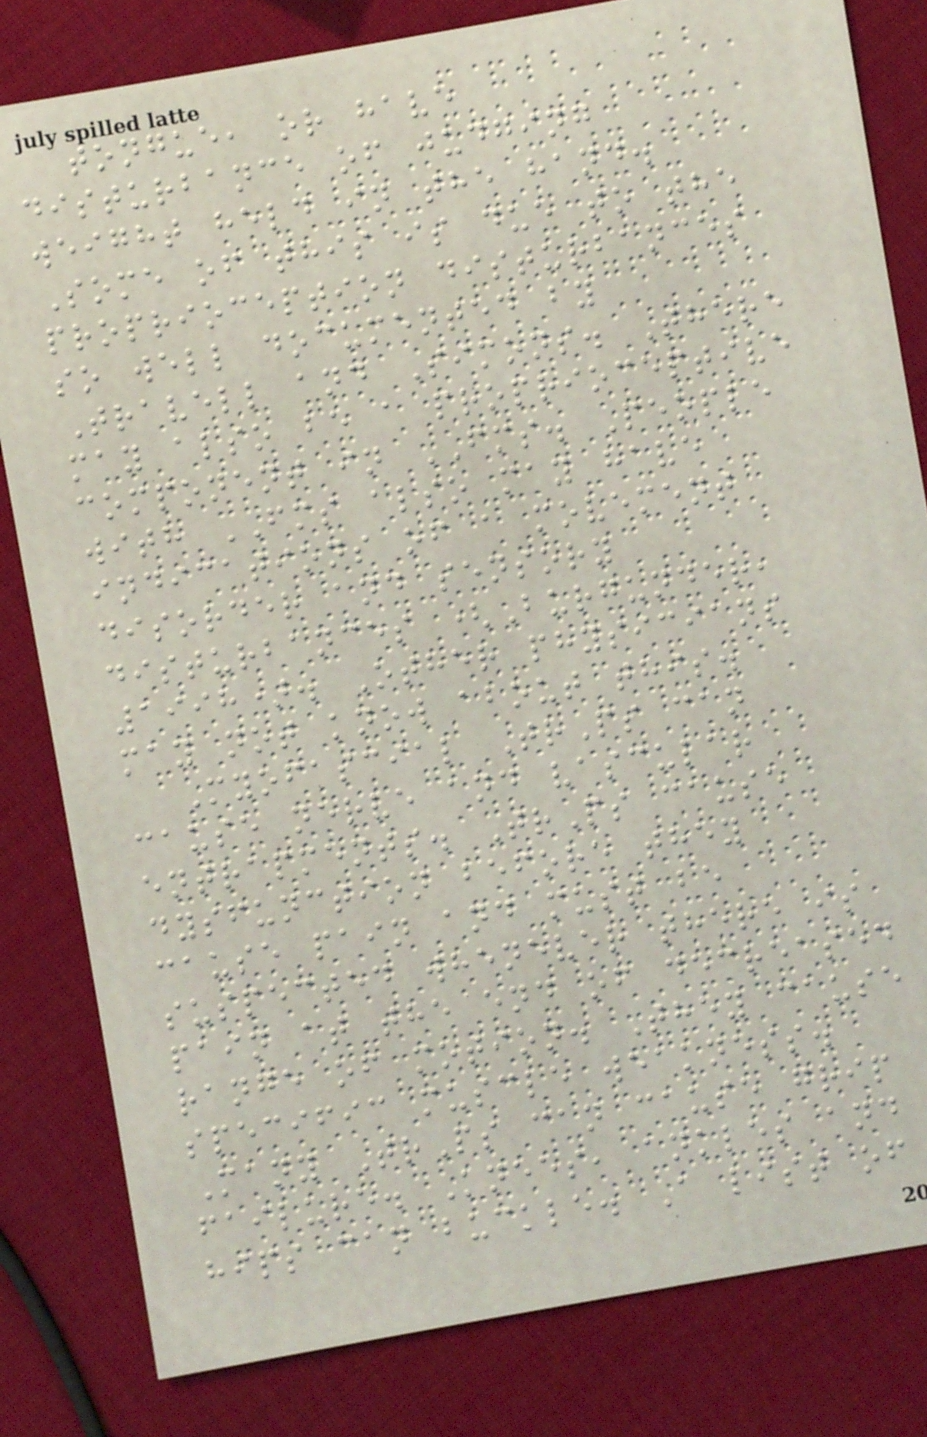tongue, or have
disturbance of judging
weight held in the hand.
Some of this is due to the
proprioception disturbances
so well documented by
Travell and Simons. There
may also be a proprioceptive
component in FMS. People
with FMS also may have
indications of a movement
disorder and sensory
disturbances (Burgunder,
1998). Other physicians
may not know about this.
Myofascial TrPs can
cause nerve and vascular
entrapments. TrPs cause
dysfunction before they
cause pain and must be
suspected whenever there is
pain at the end of decreased
range of motion. They cause
specific muscle weakness.
Many TrPs can cause grip
failure. Knees, ankles and
hips can buckle. A list of
